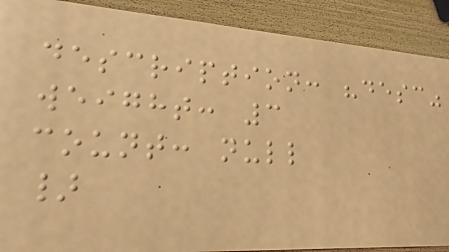description: "desc"
weight: 3
count: null
}
